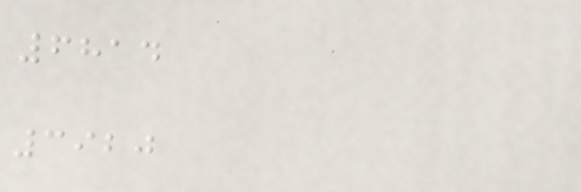6814
3920
